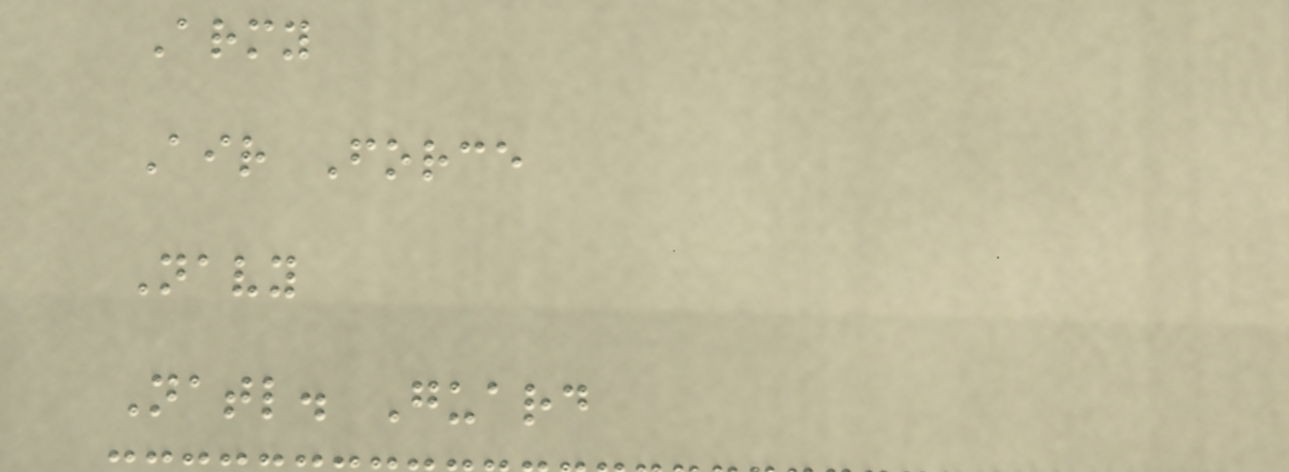Army
Air Force
Navy
Natl. Guard
